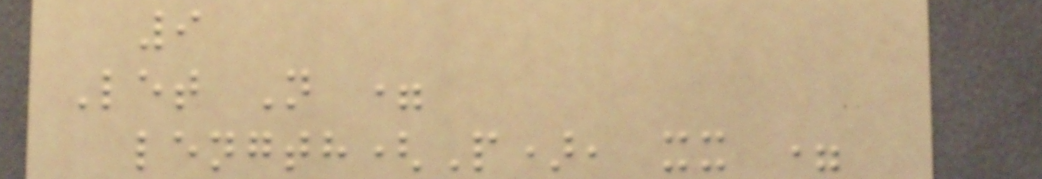9
Let N =
length(P), xx =
